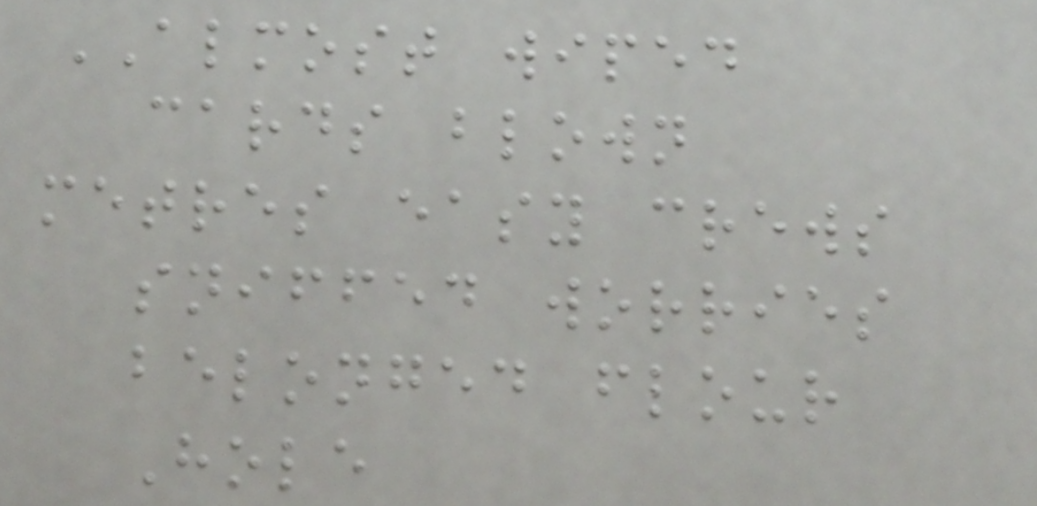ALMOST wiped
cards blown
metres easy crews
sniffed worries
belonged flour
Hole
